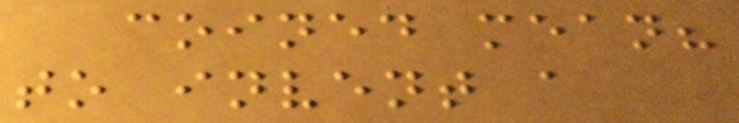coined mean?
to invent a
